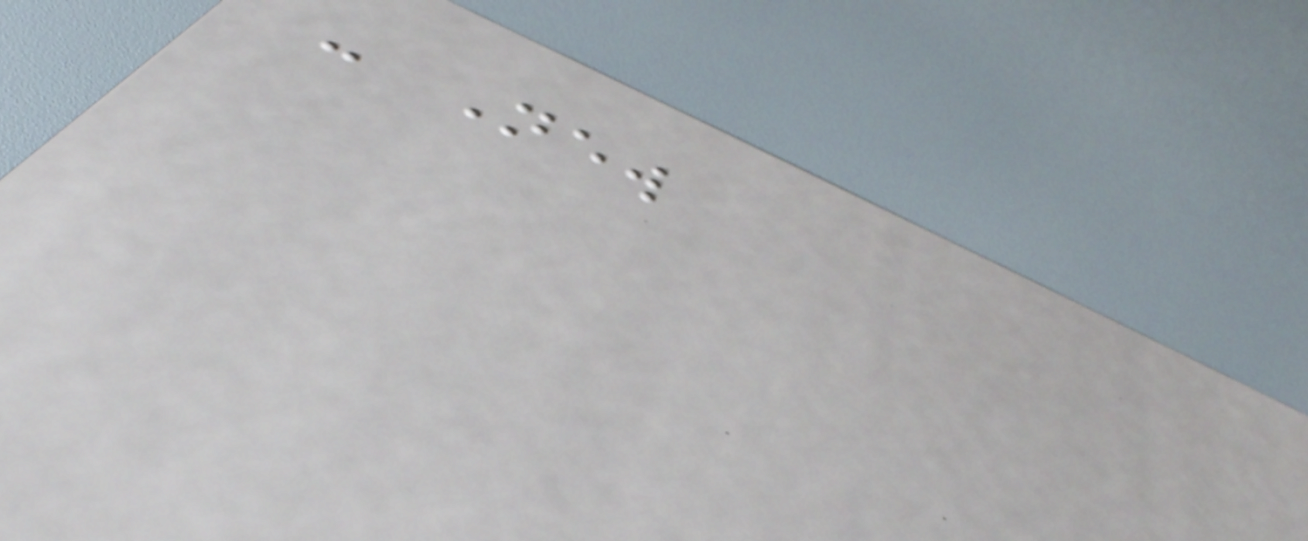- New
